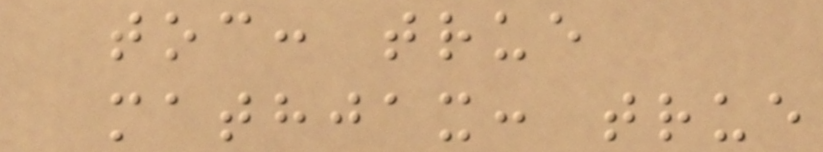toc: true
mathjax: true
